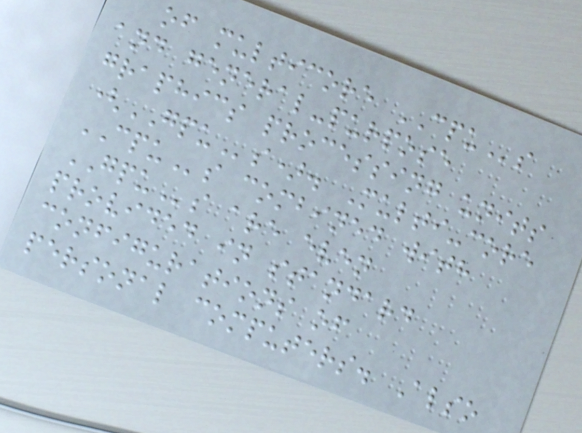of multicore CPUs
and general-purpose
graphics processing units
(GPUs). Multi-core
CPUs combined with
GPUs are even
provided in standard
configurations of
personal computers. Also
